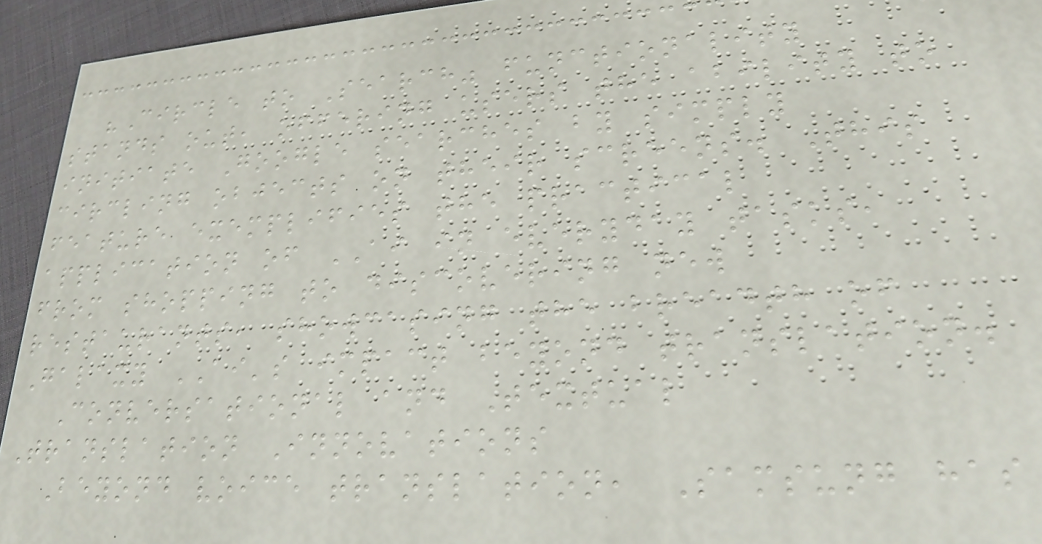"Circle to Search" functionality
stands out, offering users the ability to
initiate Google searches by simply
circling objects on their screens. This
feature exemplifies the practical
application of AI in everyday tasks,
from shopping to discovering new
restaurants, showcasing the breadth of
Galaxy AI's impact beyond translation.
Conversational and Textual
Translation Innovations
Beyond voice translation, Samsung has
